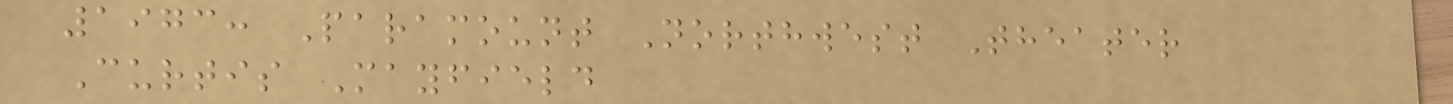1973: Paramount Northwest Theater
Curtis Mayfield
